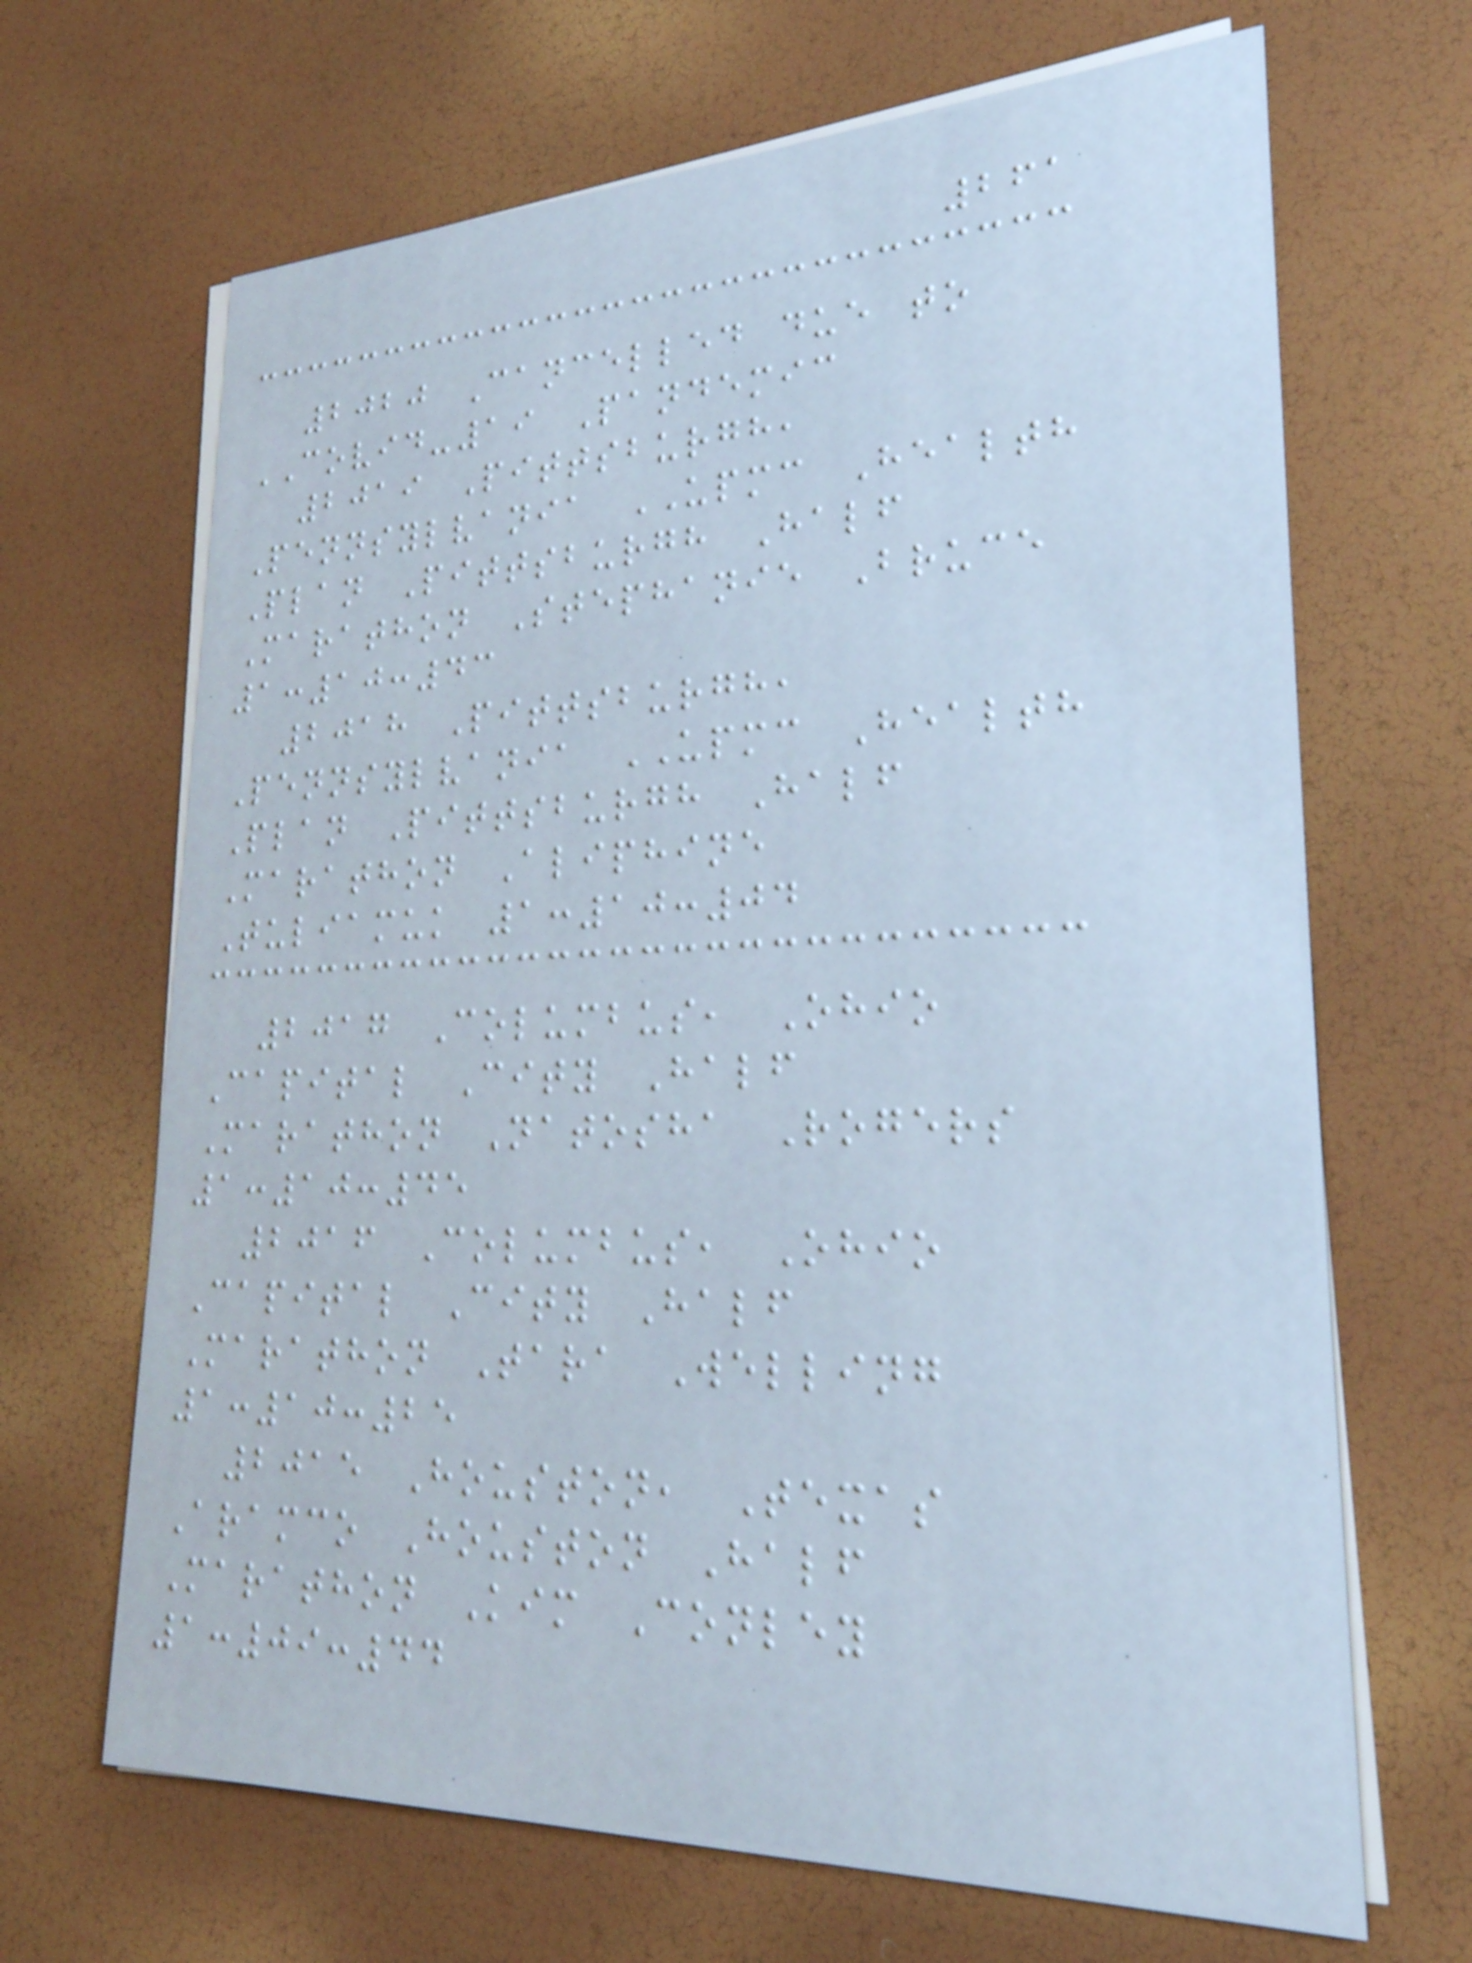261
2020 Cancelled due to
COVID-19 Pandemic
2019 Pittsburgh,
Pennsylvania UPMC Health
Plan Pittsburgh Half
Marathon Stephanie Bruce
1:10:43
2018 Pittsburgh,
Pennsylvania UPMC Health
Plan Pittsburgh Half
Marathon Aliphine
Tuliamuk 1:10:04
2017 Columbus, Ohio
Capital City Half
Marathon Natosha Rogers
1:10:45
2016 Columbus, Ohio
Capital City Half
Marathon Tara Welling
1:10:25
2015 Houston, Texas
Aramco Houston Half
Marathon Kim Conley
1:09:44
